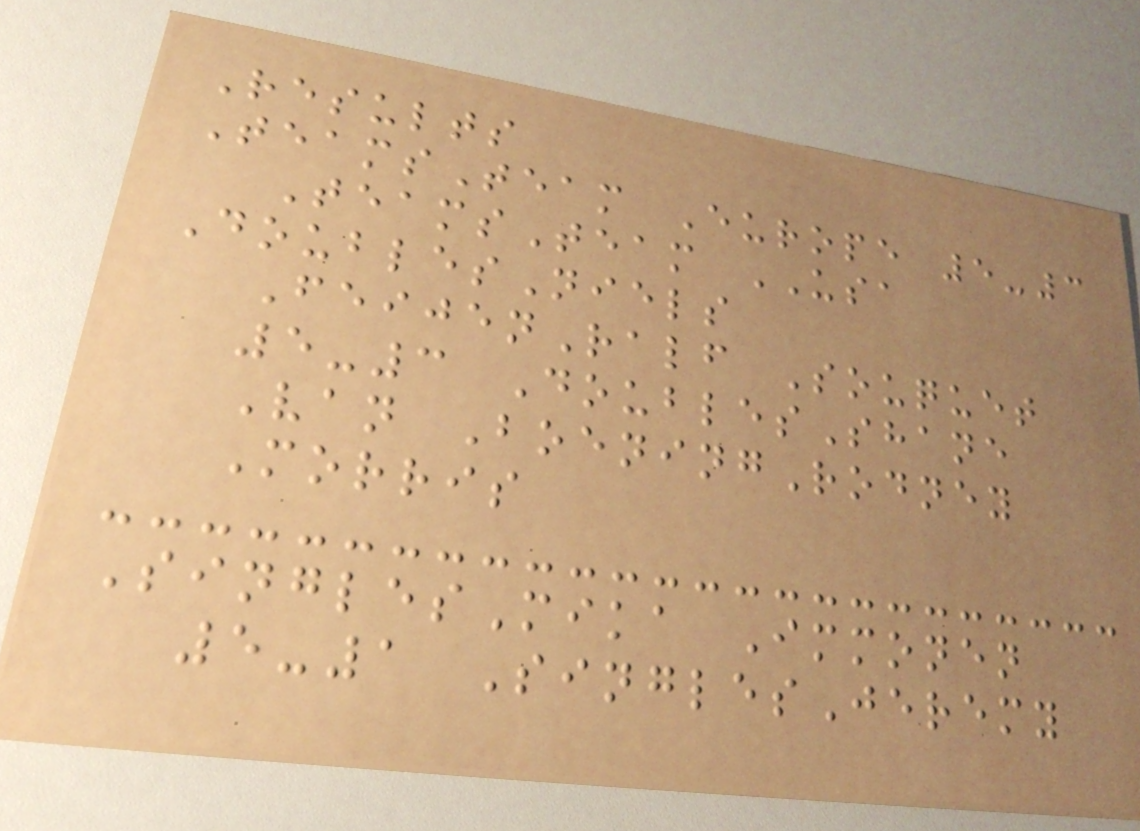Results
TeamsTeam Europe 5-3
TeamsTeam USA
DoublesNiels
FeijenRalf Souquet
5-3 DoublesShane
Van BoeningRodney
Morris
SinglesMika Immonen
5-1 SinglesJeremy
